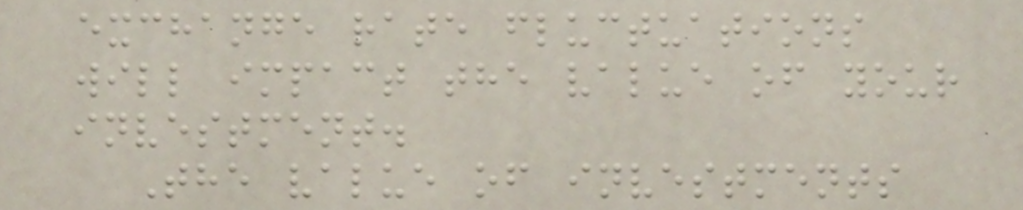exchange rate fluctuations
will impact the value of your
investment.
The value of investments
